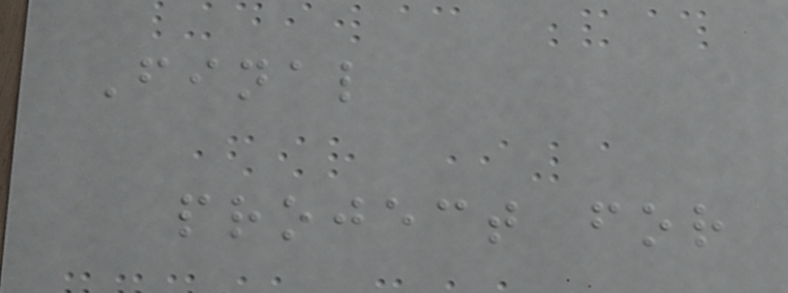Final
project for
